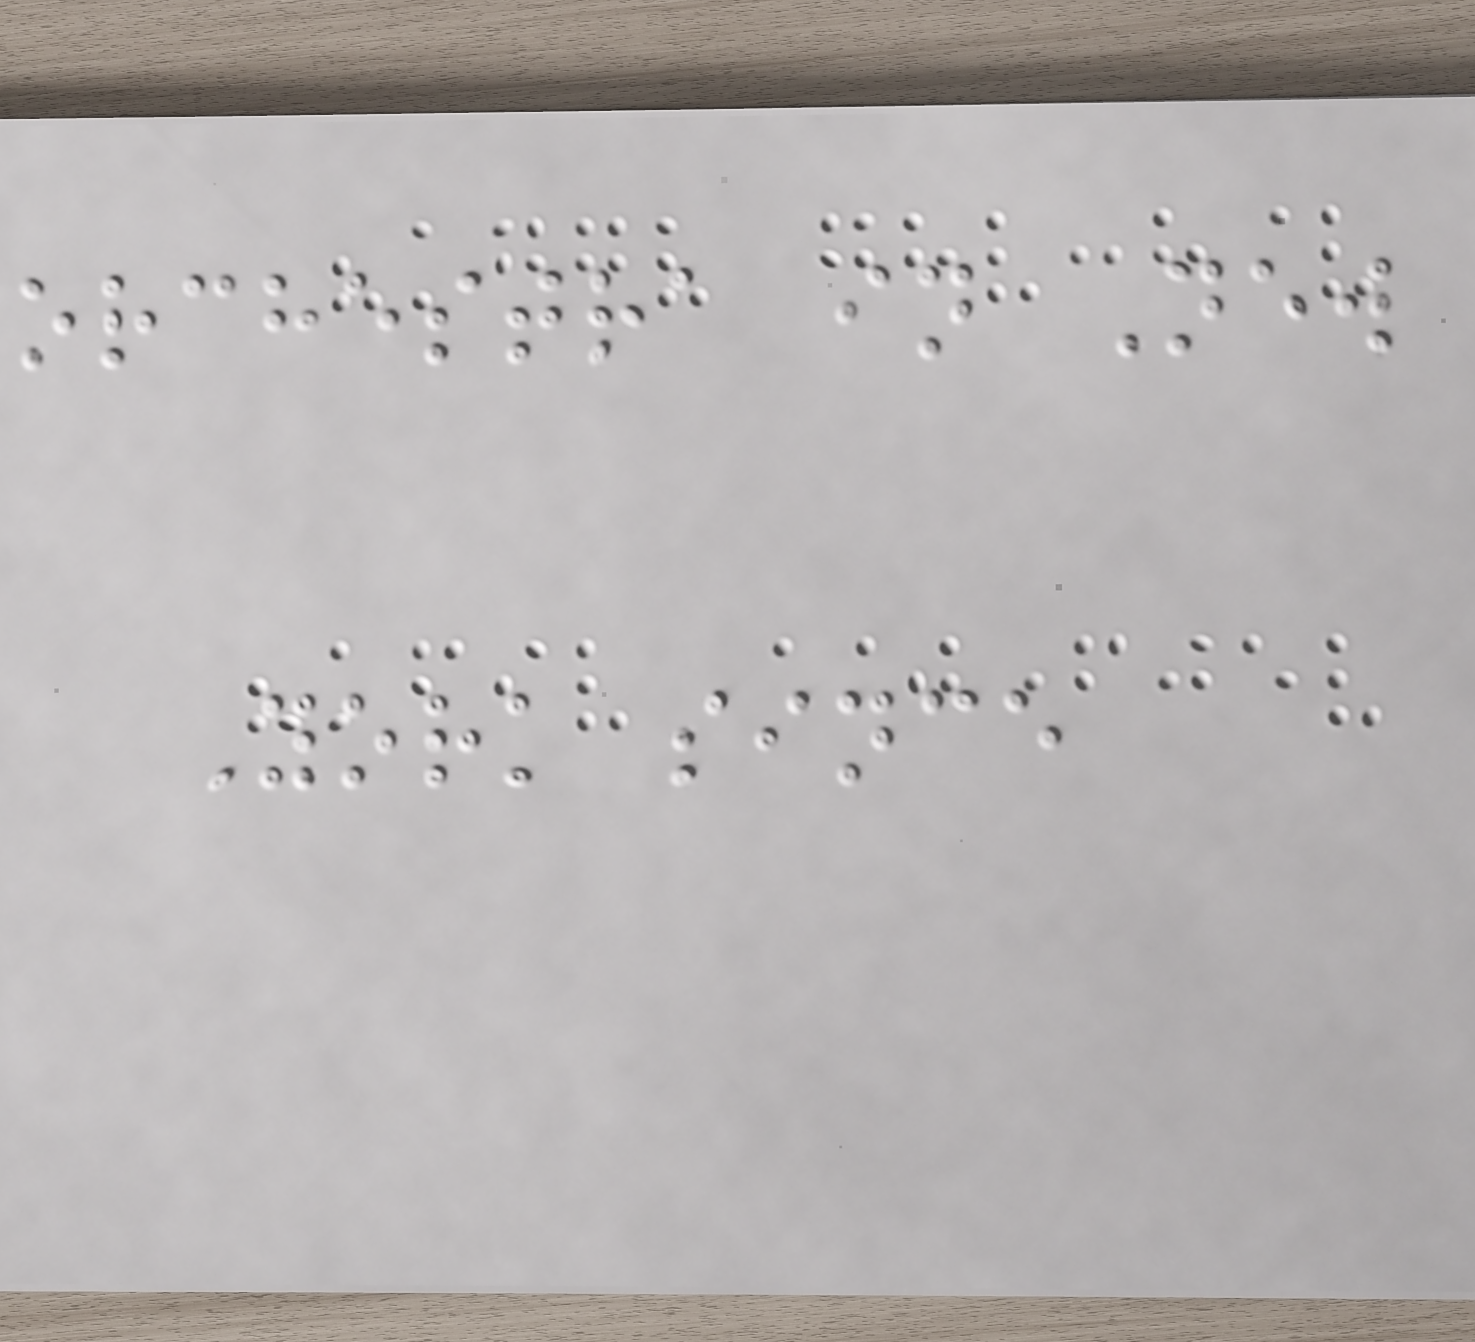orchestra in New
York since
